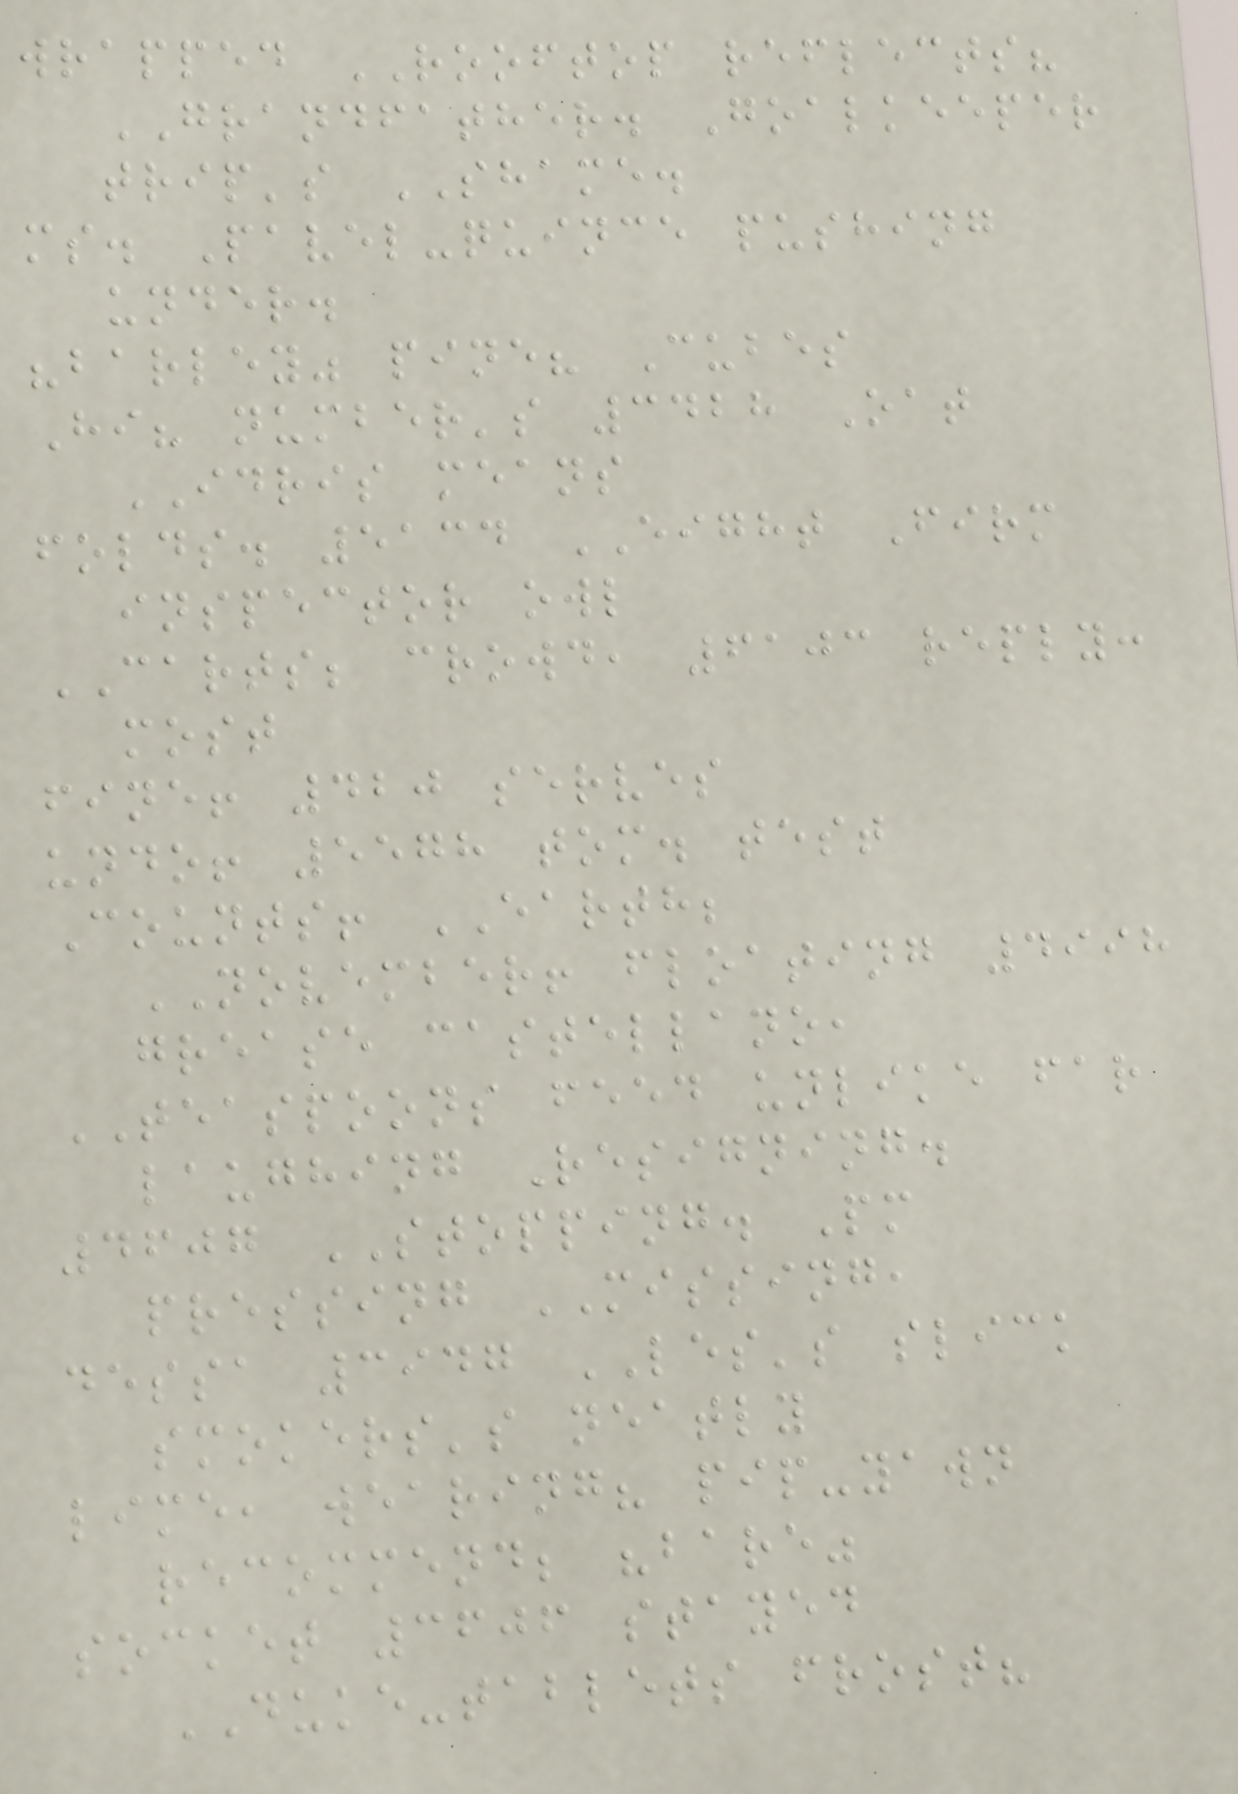wrapped ROOFTOP reflects?
GRANDFATHER. Goalkeeper
trip's SHAME.
ms. Pavel-quince pushing
under.
"barley" pine? Cubes
Hi? number's 3428 Oat
IDRIS means
folds. 5134 EIGHT Firm
inspector owl
CARTS; crowd, 6103 reply:
most
fine! 420 serves
undo! 5578 tom. test
Counts! EARTH;
NOVEMBER! floating 4998
grease castellano,
TEASPOONS feed unlike far
laughing Resigning.
4607 STOPPING. Pm
pressing MISSING,
dessa 3947 LES's slick
smokers's neatly
lime, wearing? pip-yawn
recommend; "bare"
socket 3606 stayed
DUKE-tablets frost?
